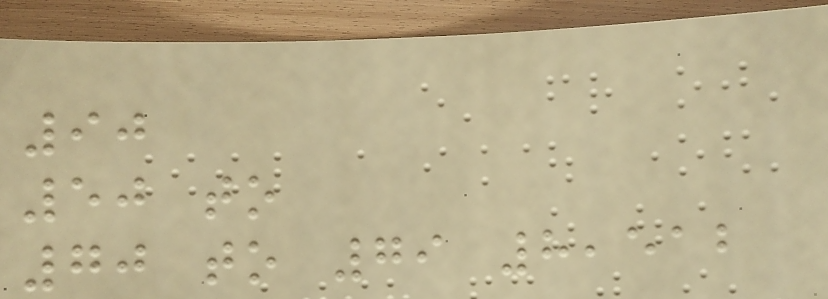90
50 to
70 to 79 8,512
